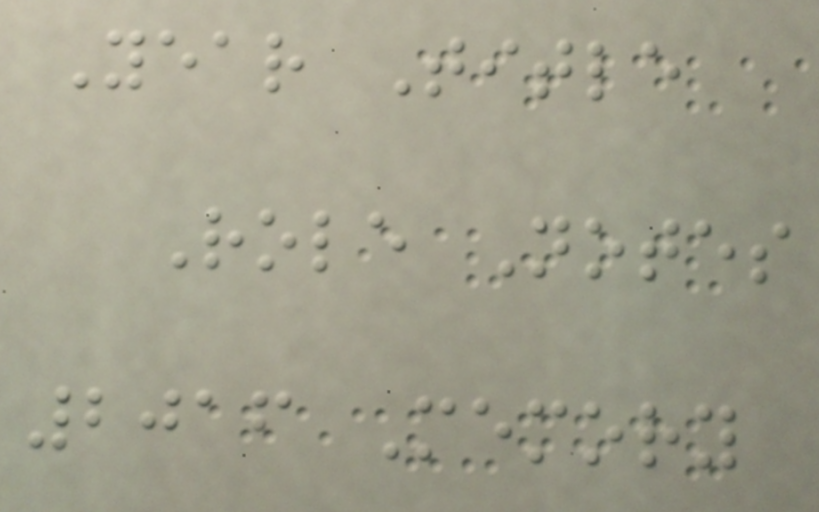Year Title
Role Notes
2016 Memory
